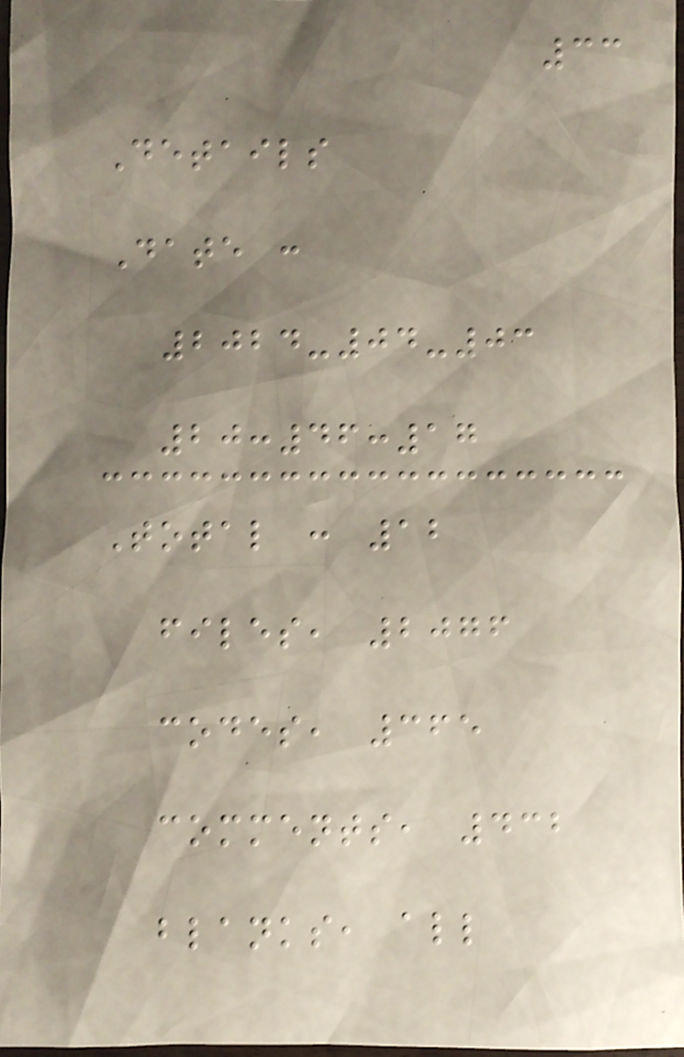33
Details
Date :
2024-04-03
20:46:17
Total : 12
files, 2076
codes, 365
comments, 432
blanks, all
